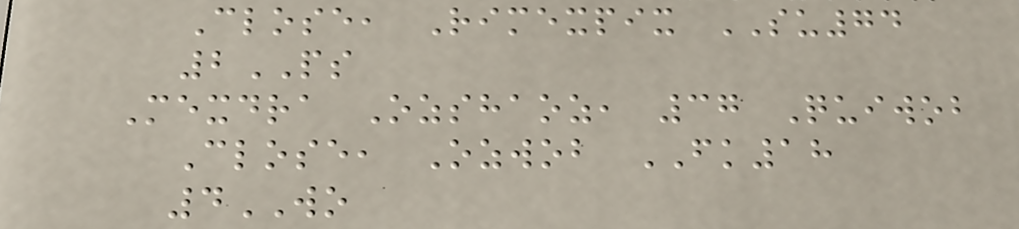Close, Rimexpix SU74
2PS
Mexdra Ozshaoz, 37 Quiwob
Close, Ozwob FK18
4WO
